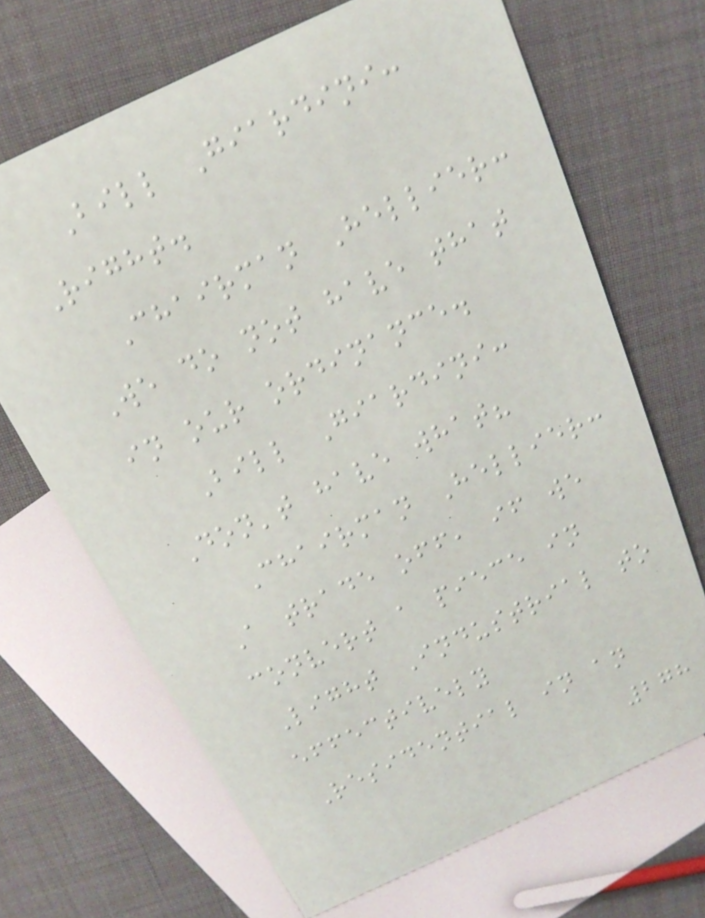Bill Giardini:
Right.
Chairman Hellier:
We do not have that
in our ordinance.
Bill Giardini:
Don't have what?
Chairman Hellier:
A trade off, if we
convert a piece in
Light Industrial to
effectively
Residential in an
278
